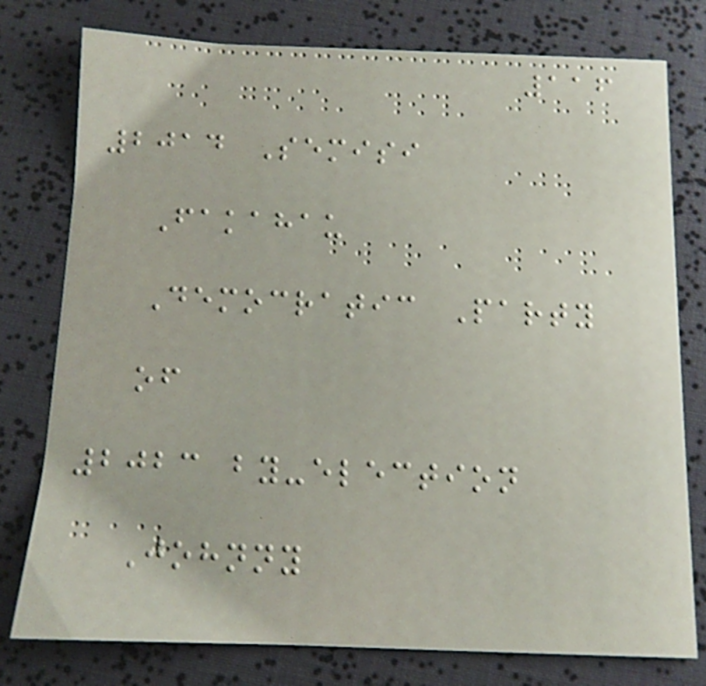116
2014 Semisi
Fakahau
Democratic Party
of
2023 by-election
Johnny
